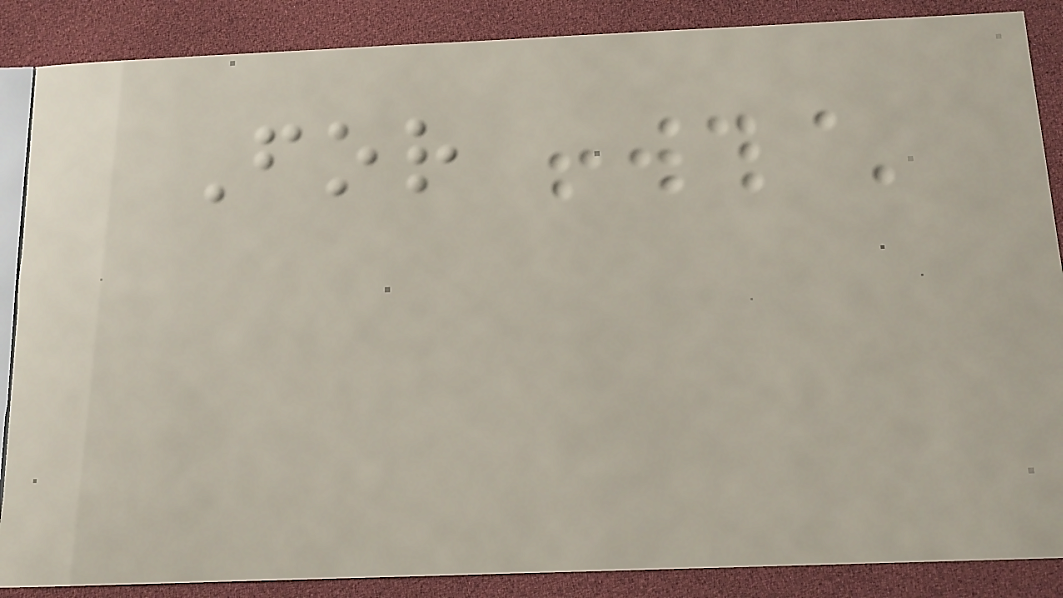For
